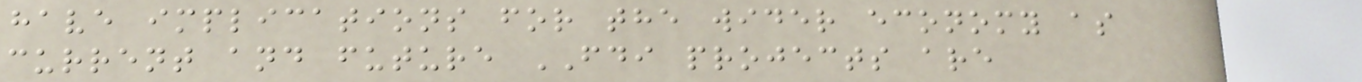have implications for the wider economy as
current and future FDI projects are
